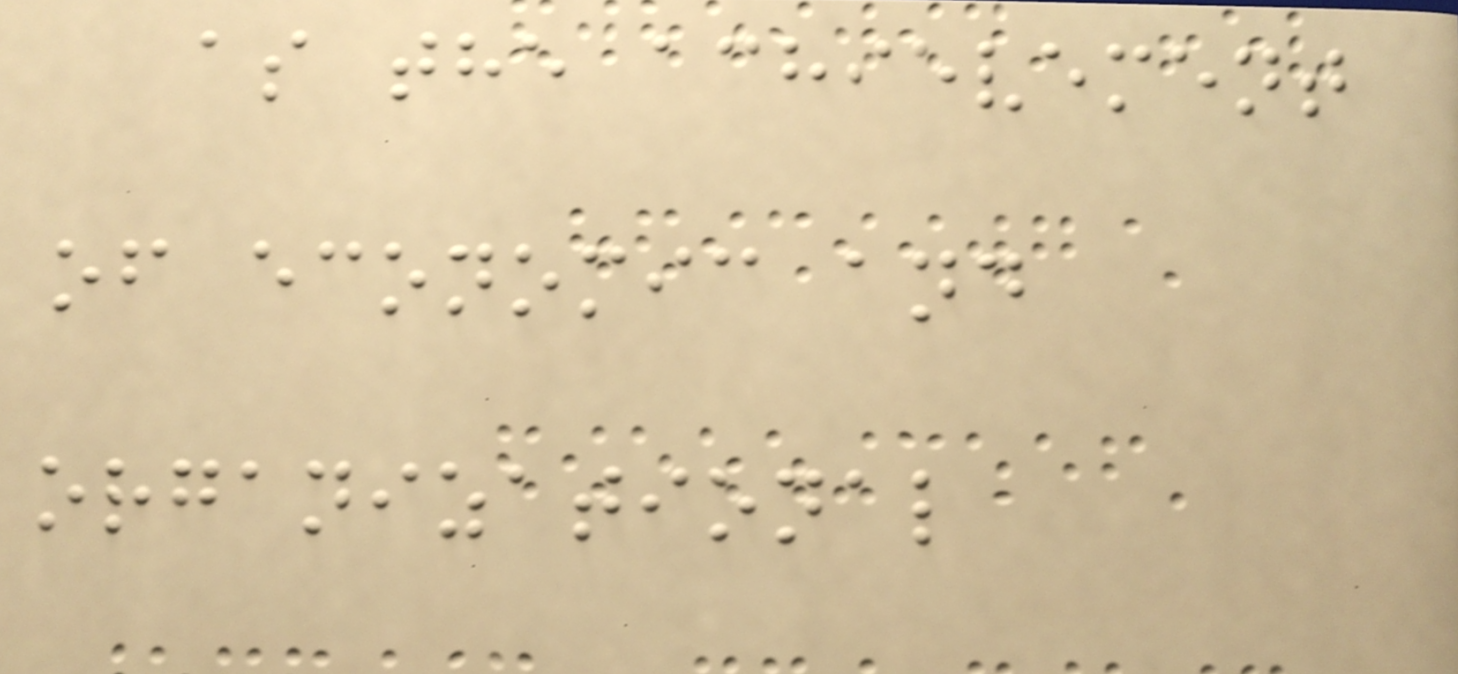as the achievement
of economic and
organizational
